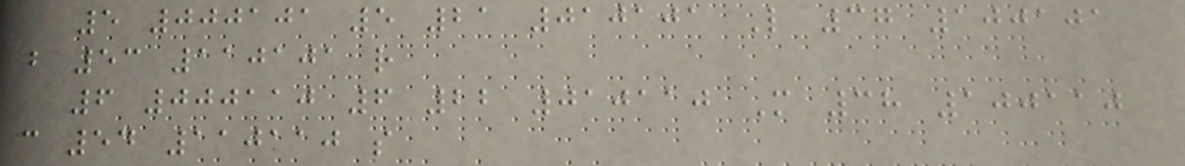5 000101 5 21 010101 L 37 100101
b 53 110101 r
6 000110 6 22 010110 M 38 100110
c 54 110110 s
